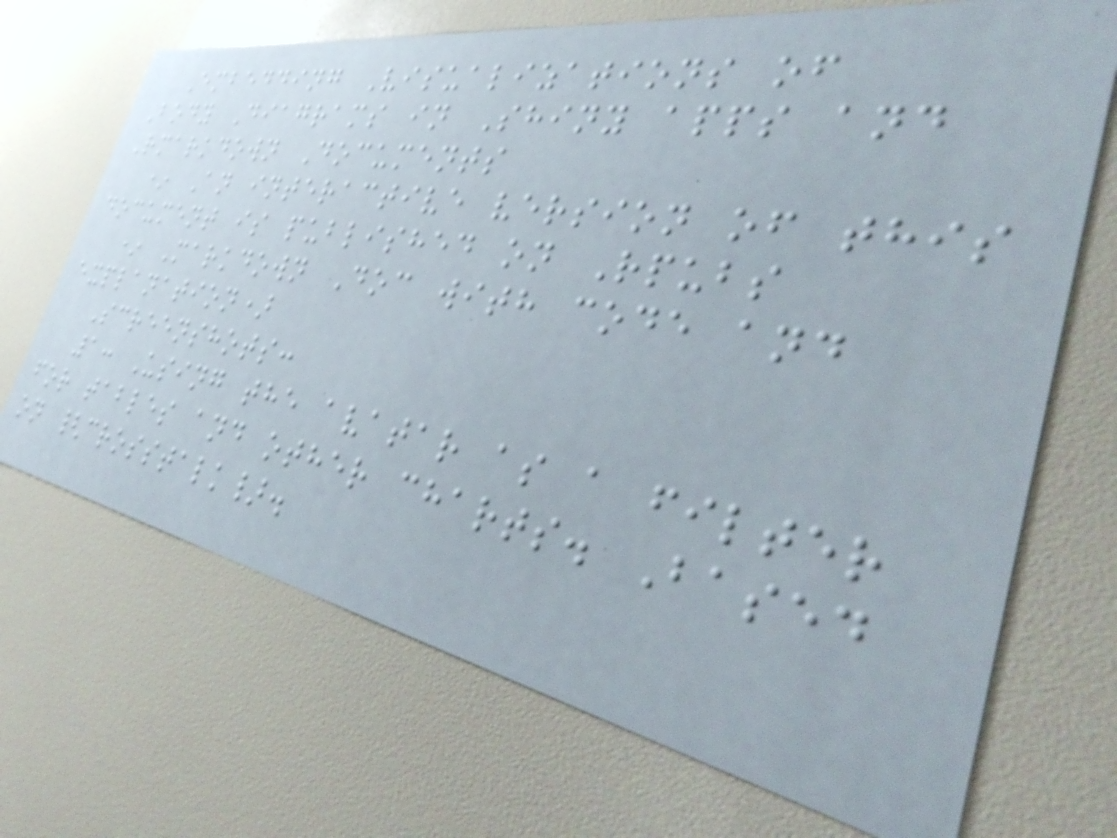Embedding Visualizations of
Body Diagrams in Shiny apps and
Rmarkdown Documents
* An interactive version of this
document is published on Rpubs
* Markdown Doc with code and
explanation)
Screenshots:
1: Using the avatar as a filter
for tables and other charts. Based
on {crosstalk}.
